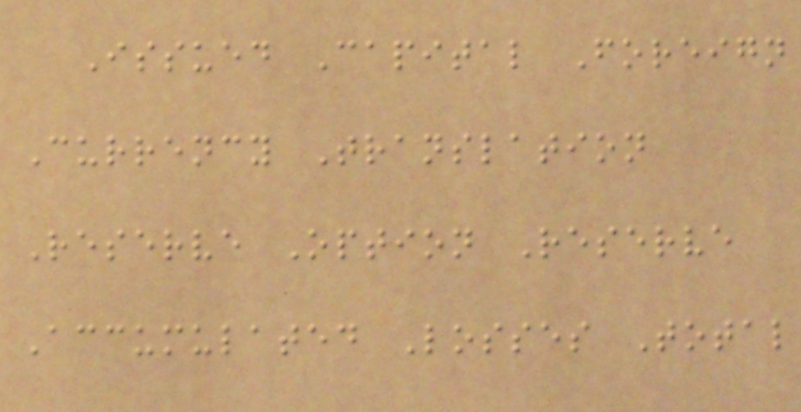Issued Capital Foreign
Currency Translation
Reserve Option Reserve
Accumulated Losses Total
